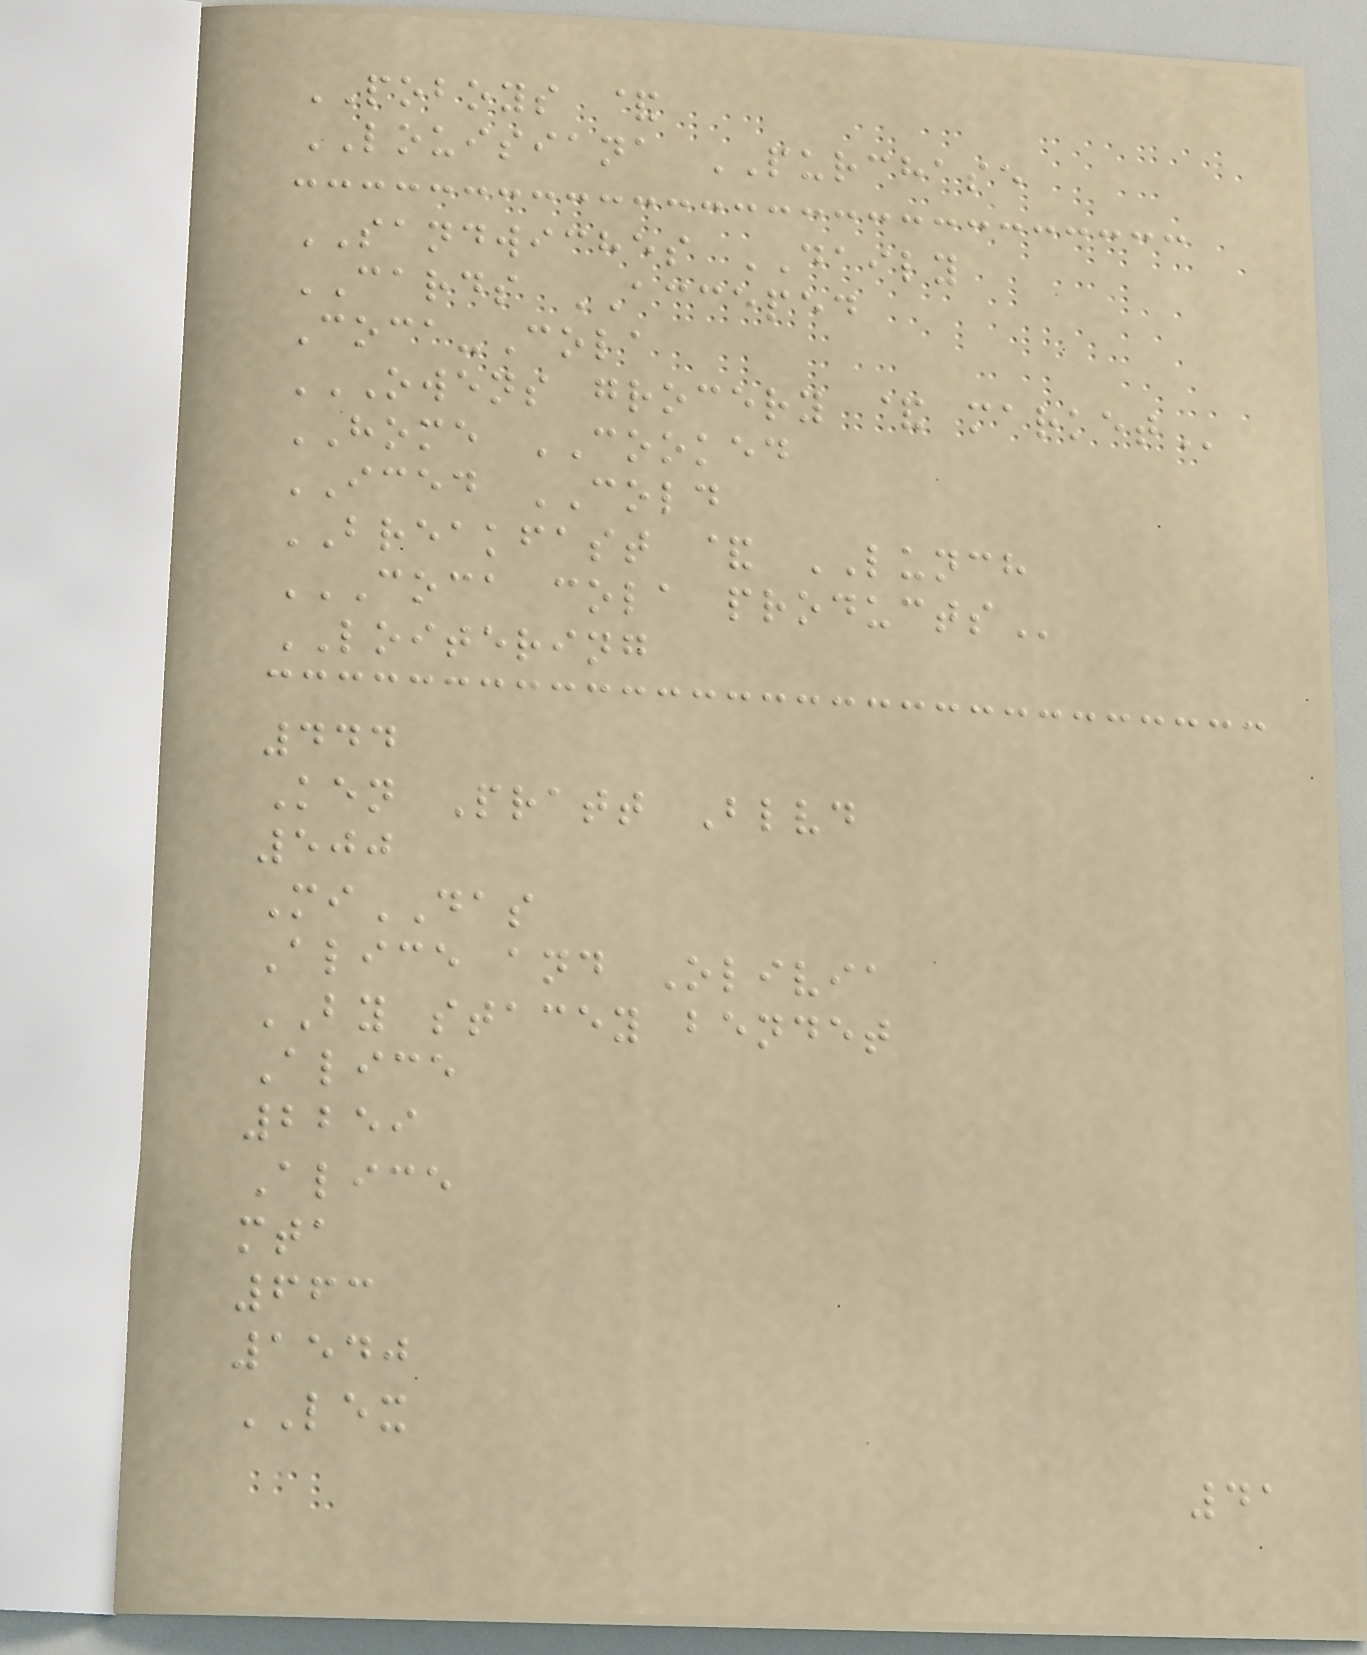POBOYS &
LOUISIANA PURCHASE
SANDWICHES DAILY
CARDS ACCEPED
Coca-Cola
OWENS GROCERY & MARKET
HOME COOKED
ICED COLD
BREAKFAST & LUNCH
COCA COLA PRODUCTS
LOITERING
444
Ken Pratt Blvd
500
MiDAS
Alice and Olivia
BY stacey bendet
Alice
2259
Alice
mta
663
1540
LEX
41
